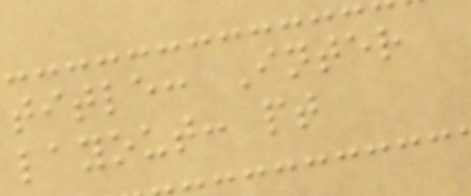title: Inter
layout: pt
